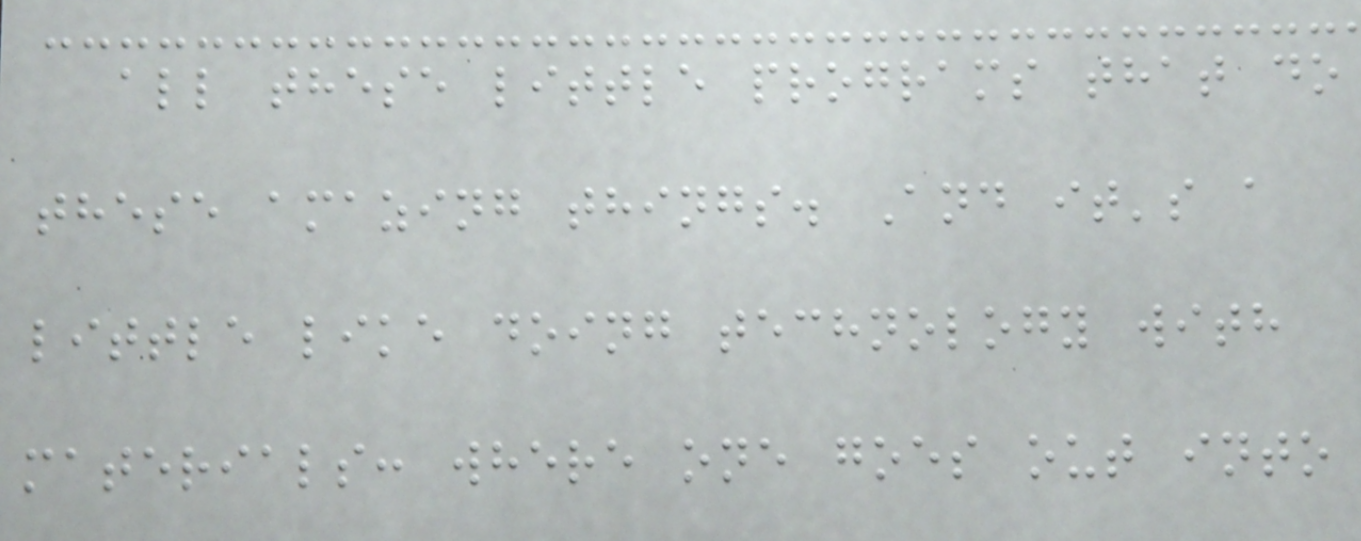all these little programs that do
these amazing things. And it's a
little like doing technology with
materials: where one goes out into
